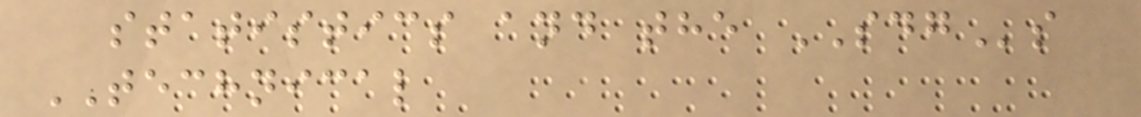statistics and the SDGs
TECHNICAL
